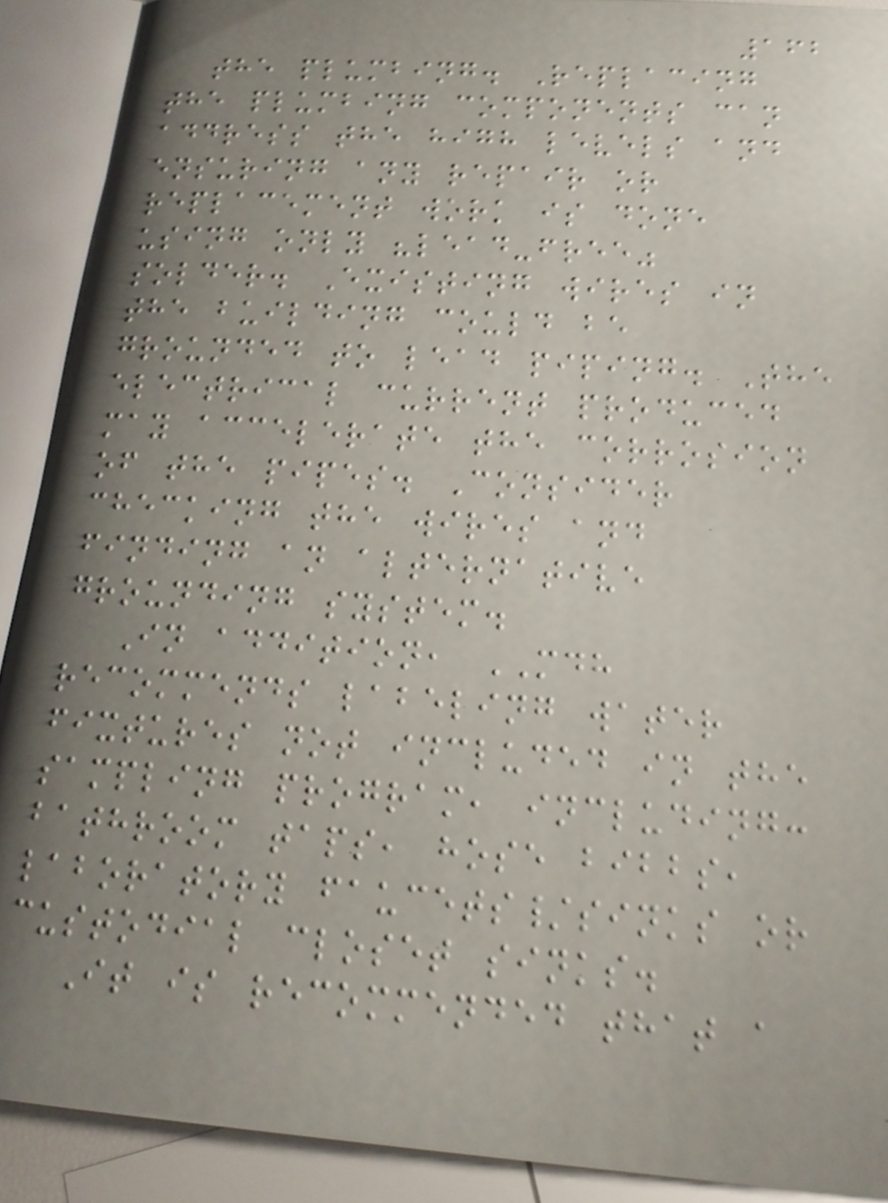162
the plumbing. Replacing
the plumbing components can
address the high levels and
ensuring any repair or
replacement work is done
using only "lead-free"
solder. Existing wires in
the building could be
grounded to lead piping. The
electrical current produced
may accelerate the corrosion
of the pipes. Consider
checking the wires and
finding an alternative
grounding system.
In addition, MDH
recommends labeling water
fixtures not included in the
sampling program, including:
bathroom taps, hose bibbs,
laboratory faucets/sinks or
custodial closet sinks.
It is recommended that a
